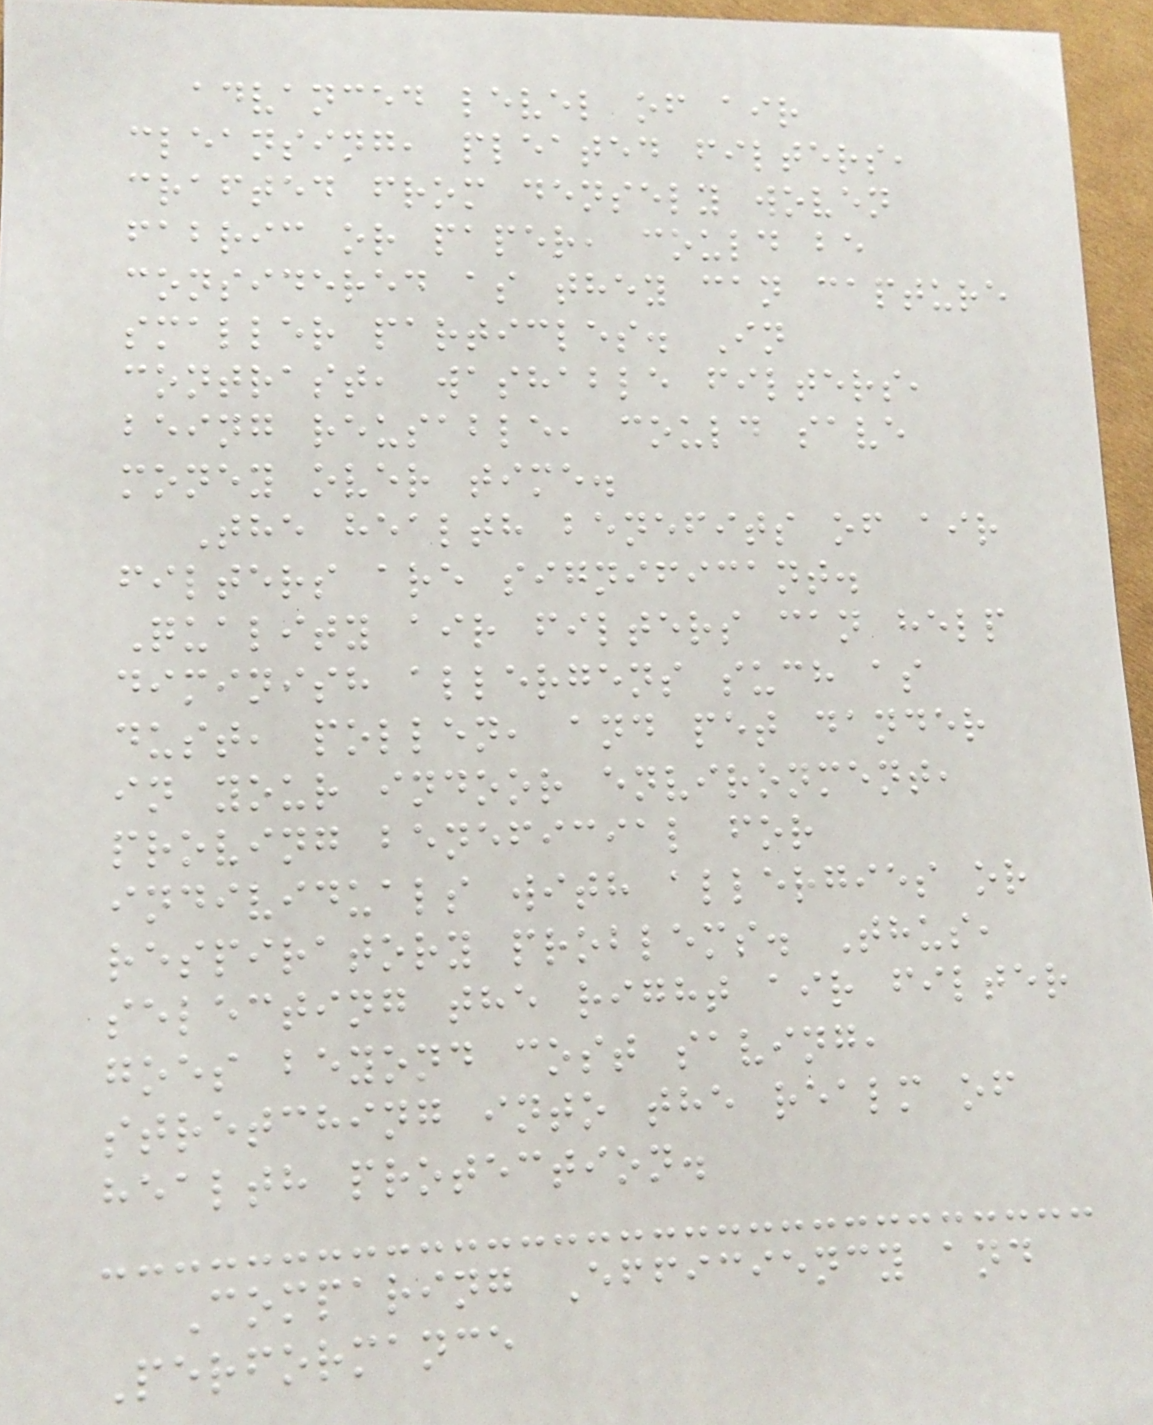advanced level of air
cleansing, pleated filters,
crafted from densely woven
fabric or paper, could be
considered as they can capture
smaller particles. In
contrast, washable filters,
being reusable, could save
money over time.
The health benefits of air
filters are significant.
Quality air filters can help
diminish allergens such as
dust, pollen, and pet dander
in your indoor environment,
proving beneficial for
individuals with allergies or
respiratory problems. Thus,
selecting the right air filter
goes beyond cost saving,
stretching into the realm of
health protection.
Comparing Efficiency and
Performance
